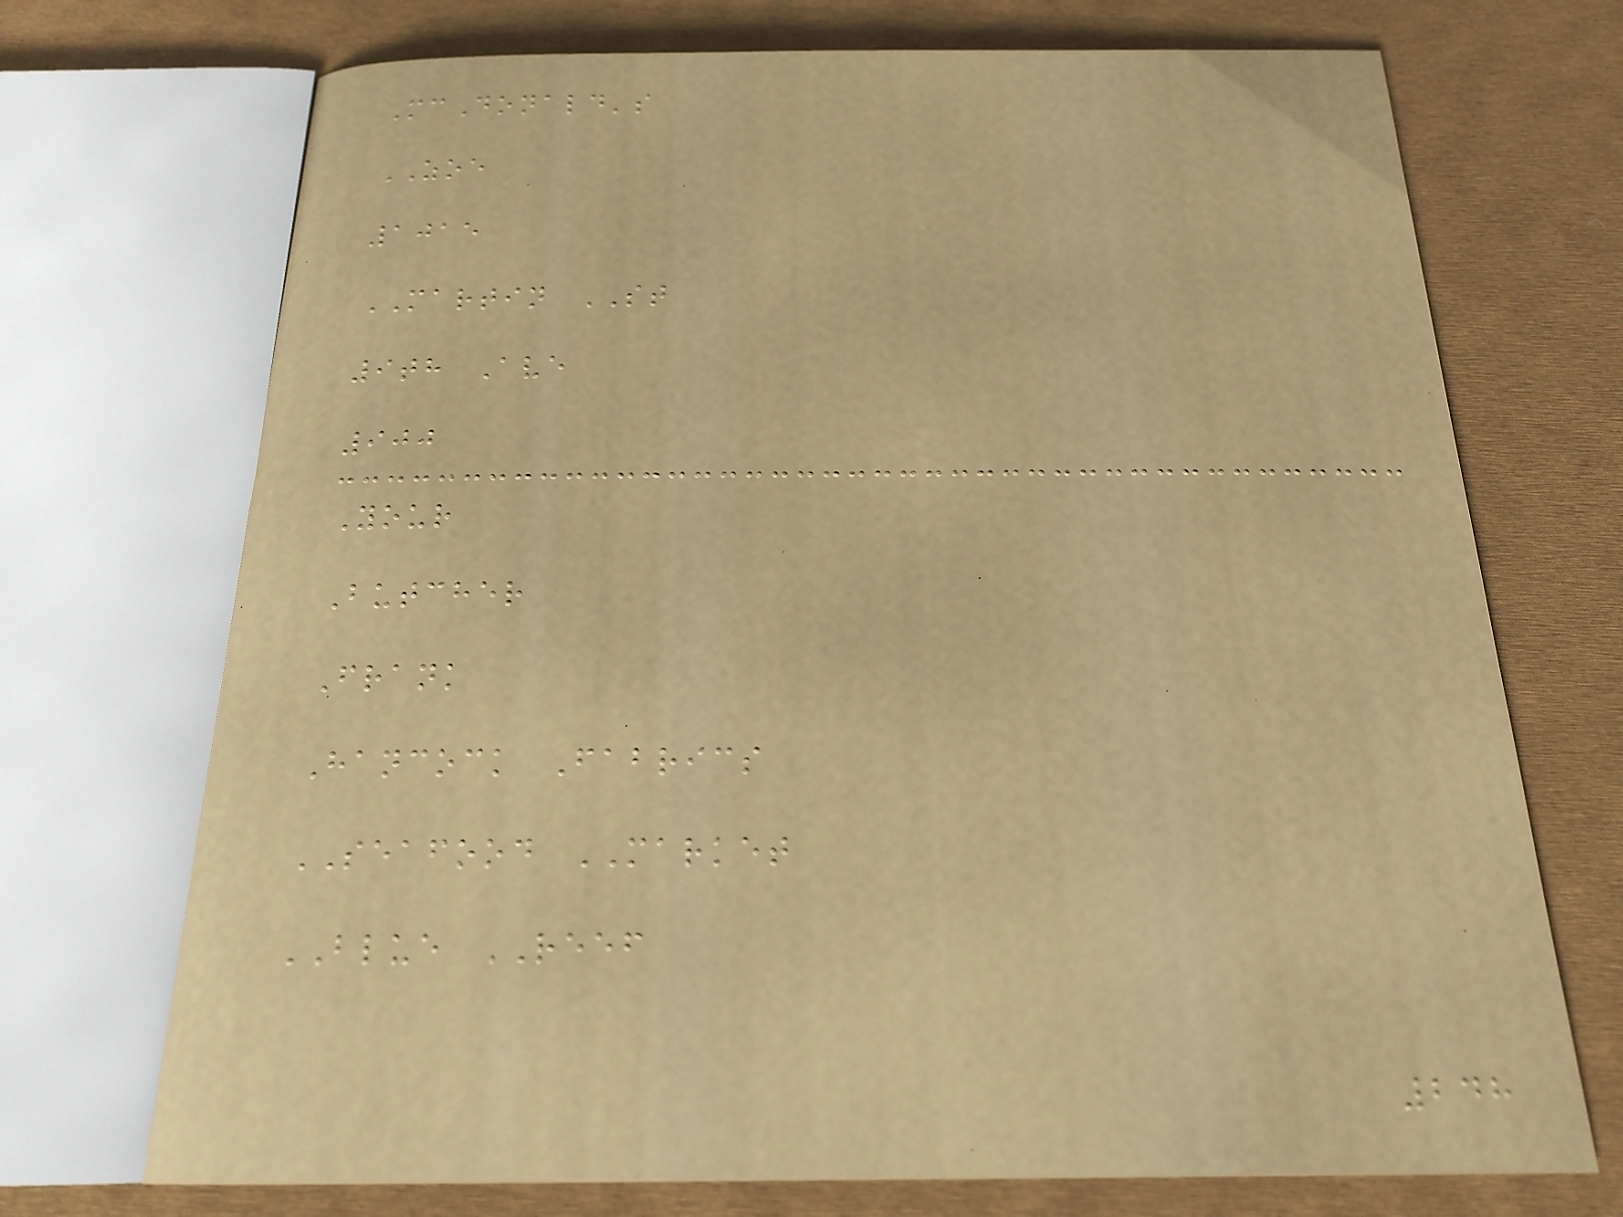McDonald's
ZOE
1015
MARTIN ST
9th Ave
900
Your
Butcher
Frank
Hancock Fabrics
SEAFOOD MARKET
BLUE REEF
248
